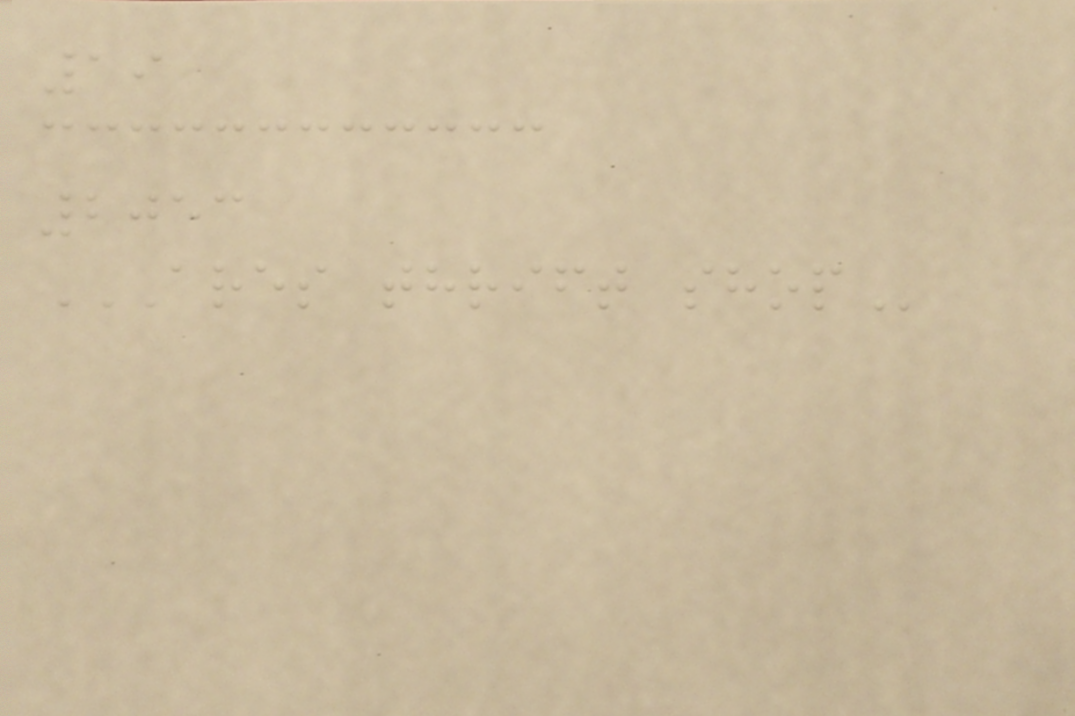19
2053
ARES THRIFT SHOP
